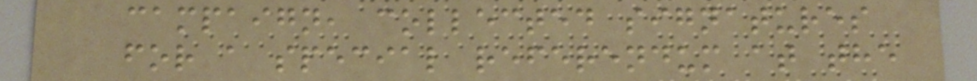campaign, collected signatures
for a special referendum at the
